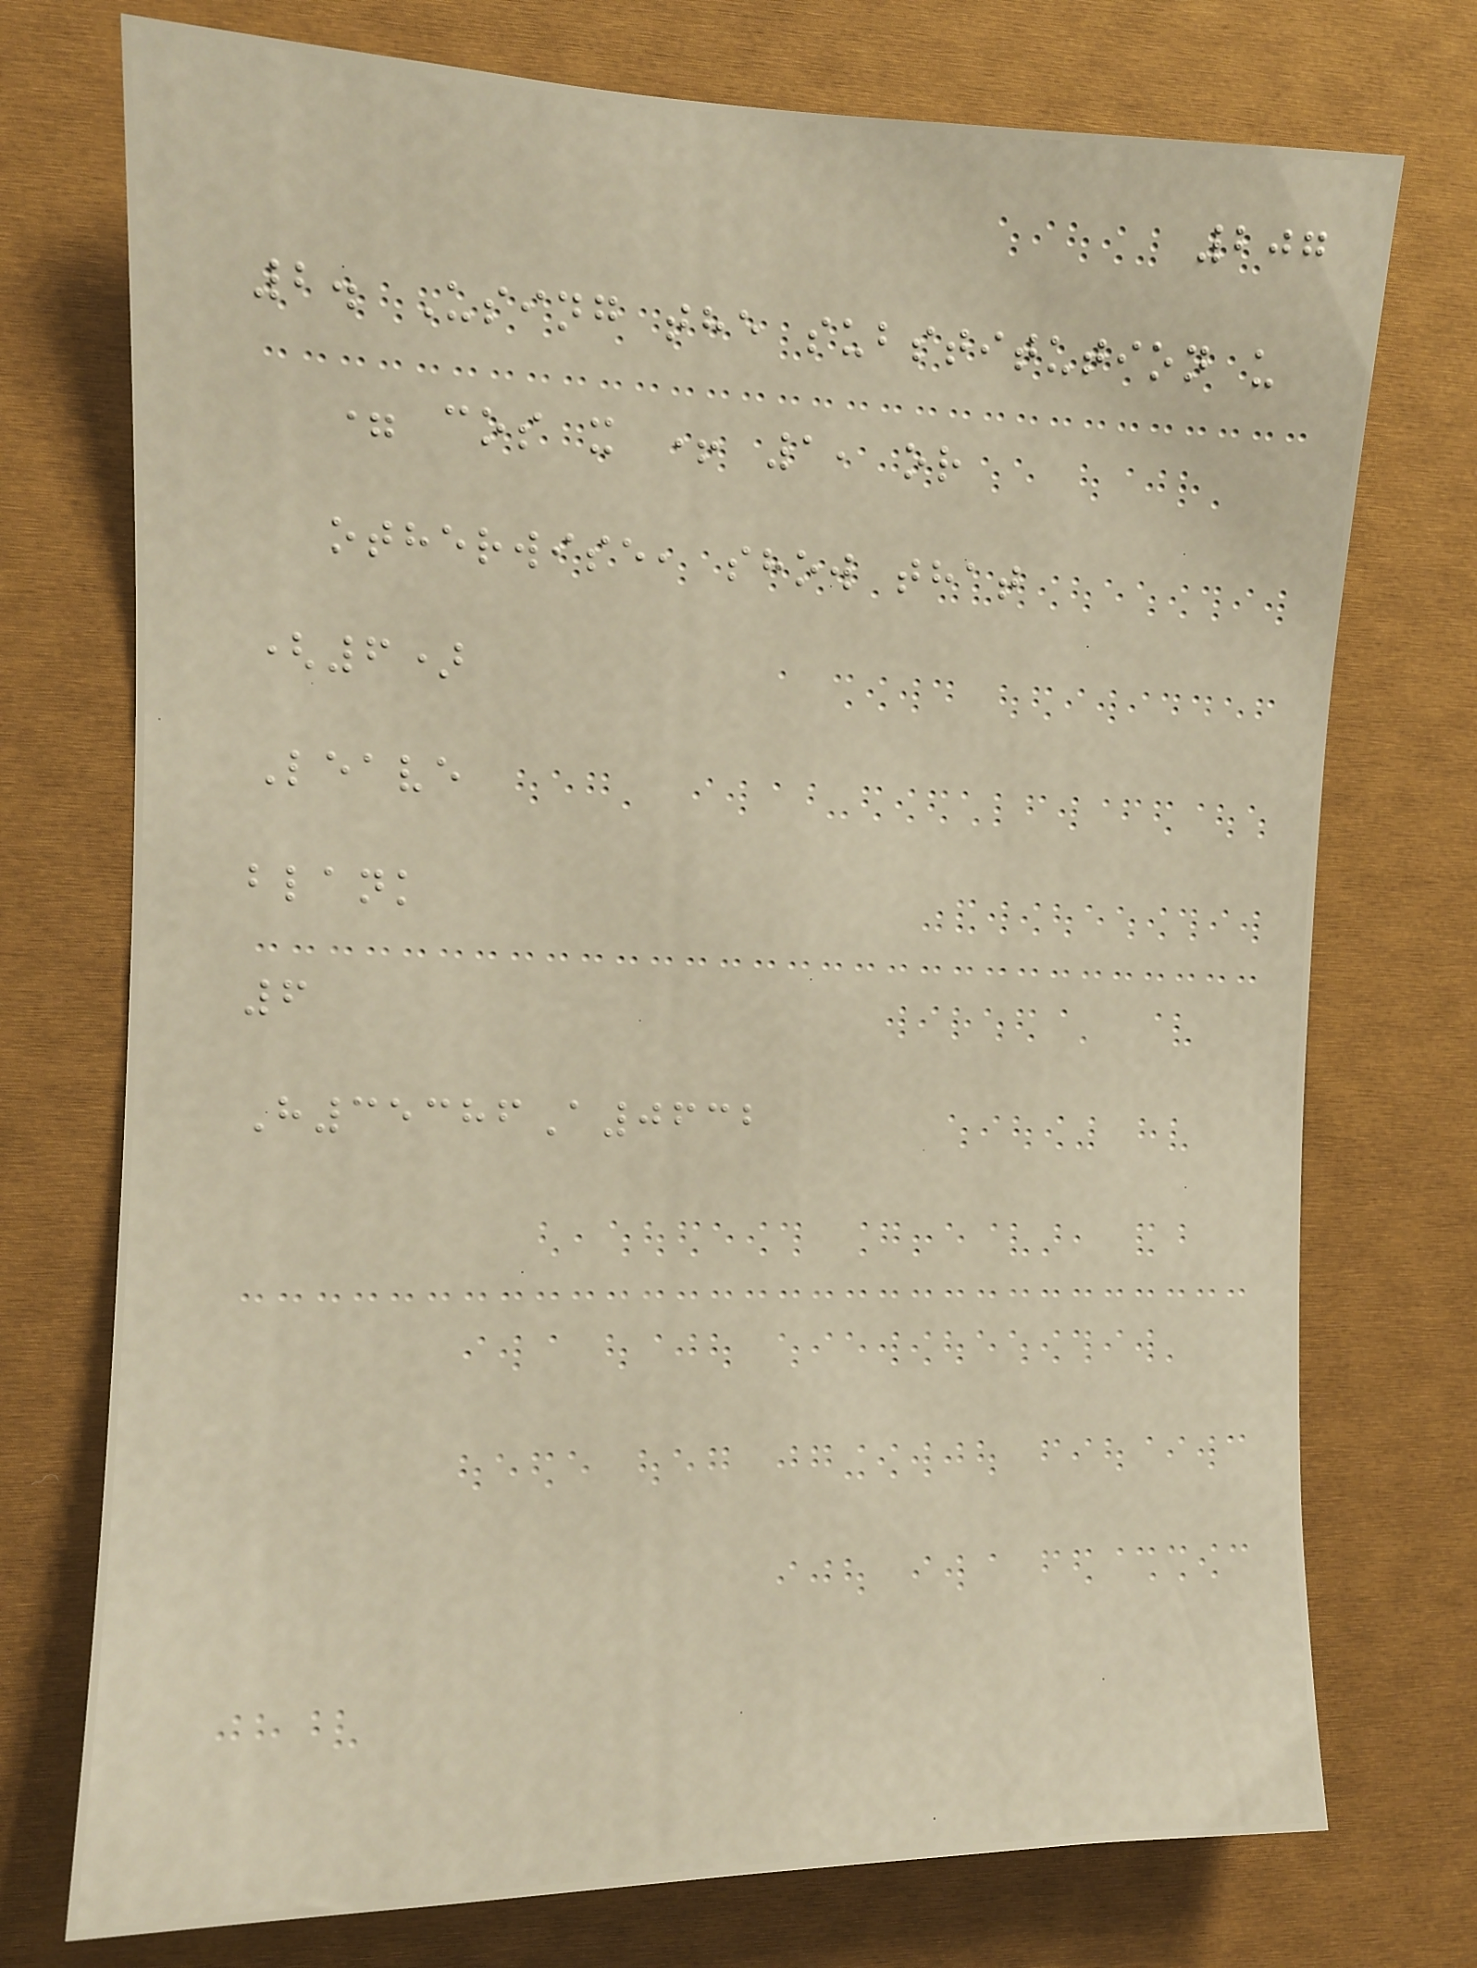207
2. Using the substitution u
= cos x + 1, or
otherwise, show that
(6)
Leave
blank
6
H35386A0632
